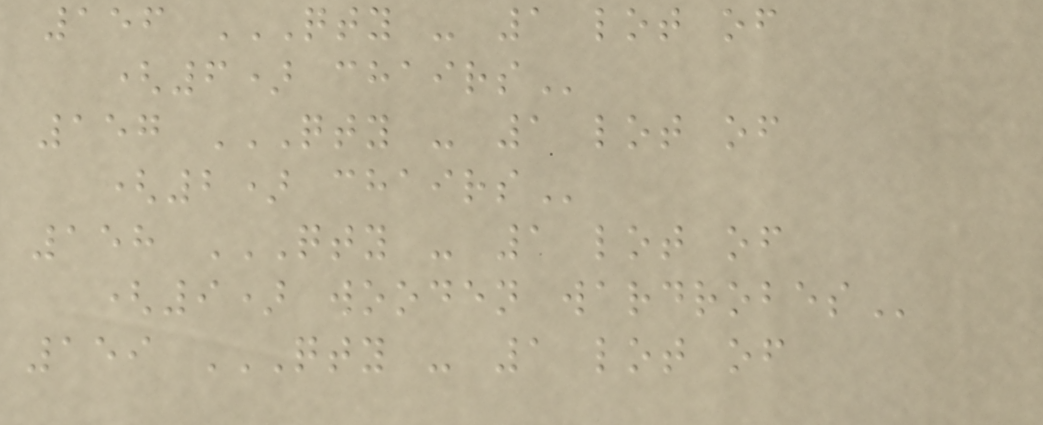156 QTY - 1 LOT OF
(6) CHAIRS
157 QTY - 1 LOT OF
(2) CHAIRS
158 QTY - 1 LOT OF
(9) WOODEN WARDROBES
159 QTY - 1 LOT OF
